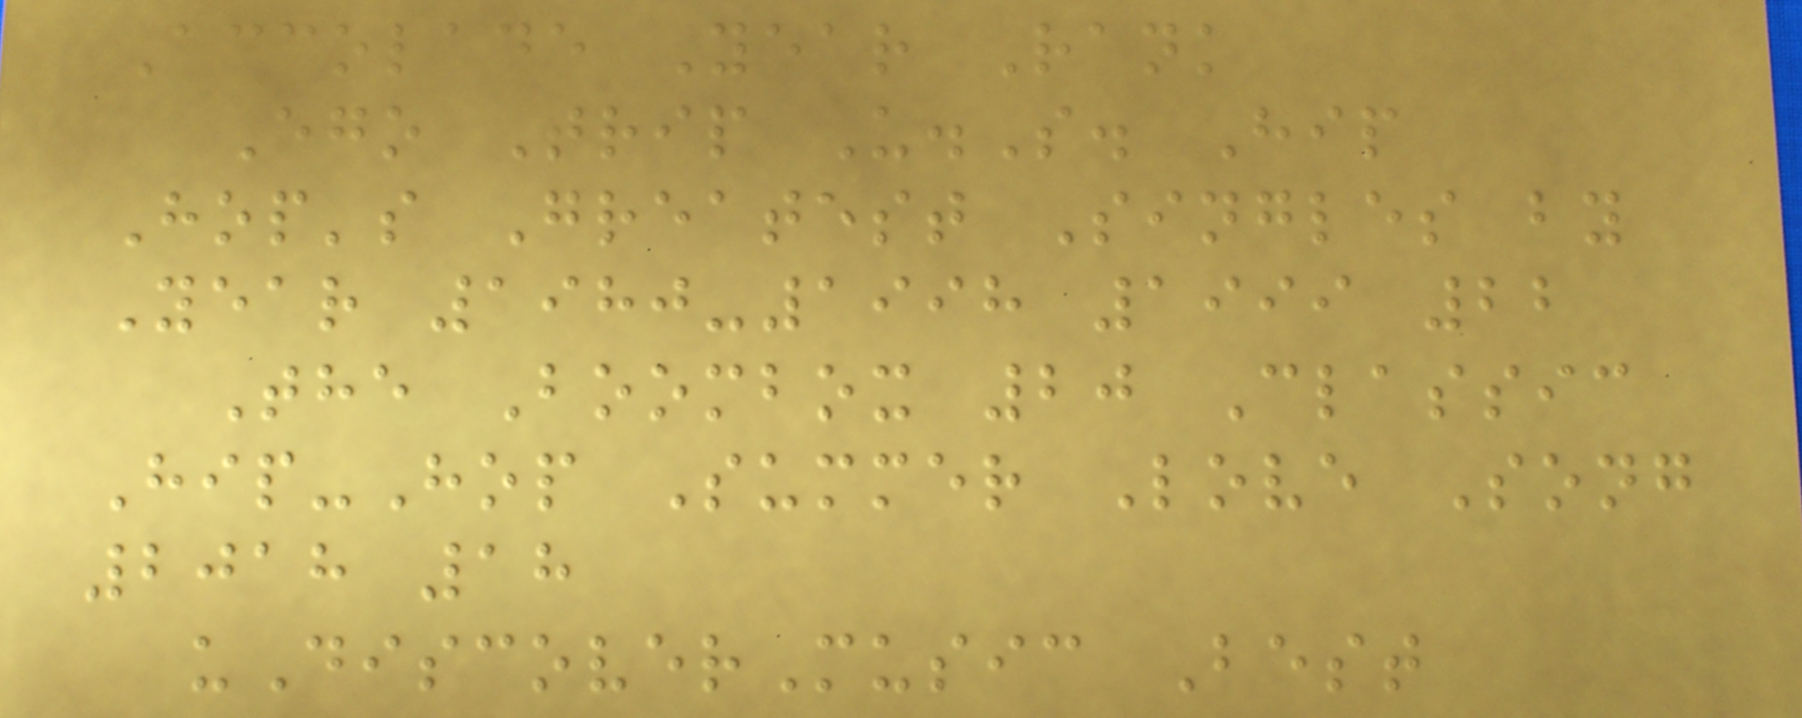Accolade Year Rank
Ego Trip U.S. Hip
Hop's Greatest Singles by
Year 1980-1998 1999 22
The Boombox 20 Classic
Hip-Hop Summer Love Song
2018 18
uDiscoverMusic Best
